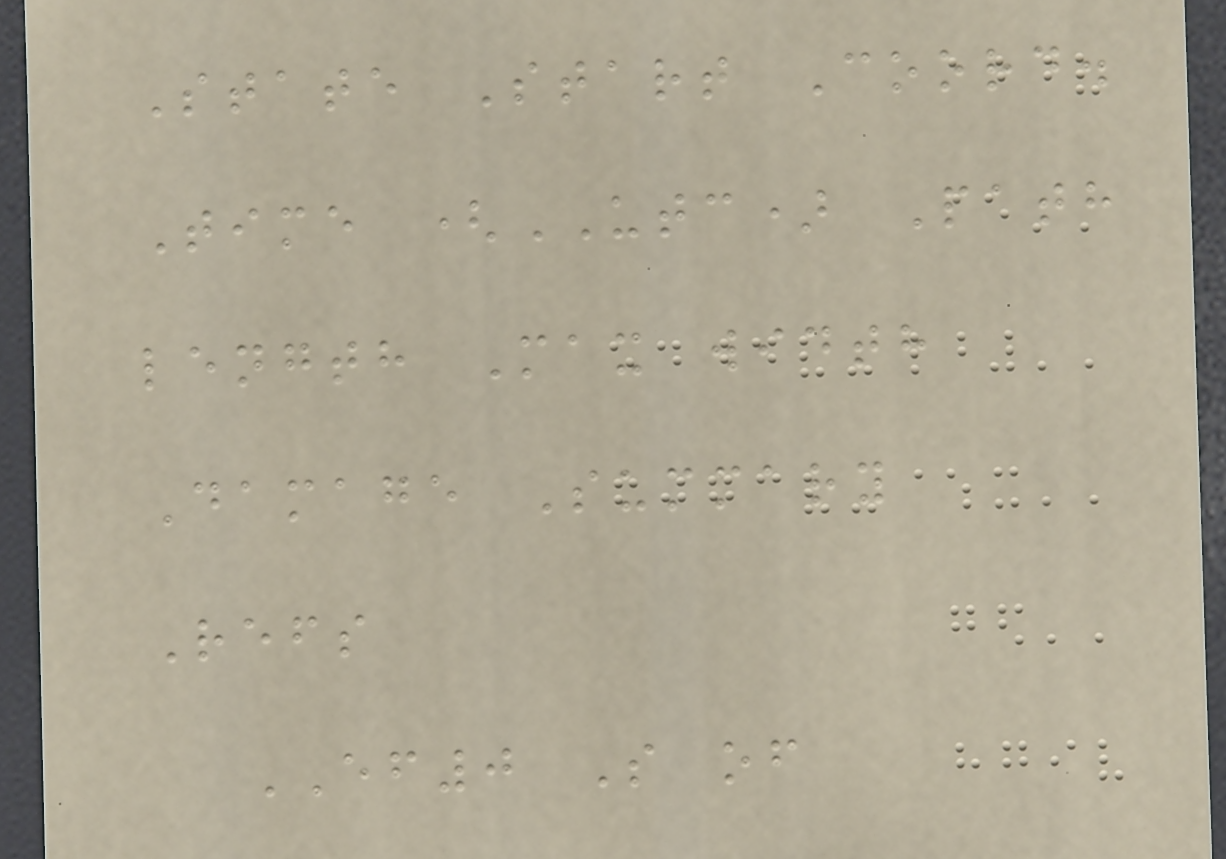State Start Coord.
Time (UTC) Path
length Max width
Damage Summary
Refs
EF0 S of
